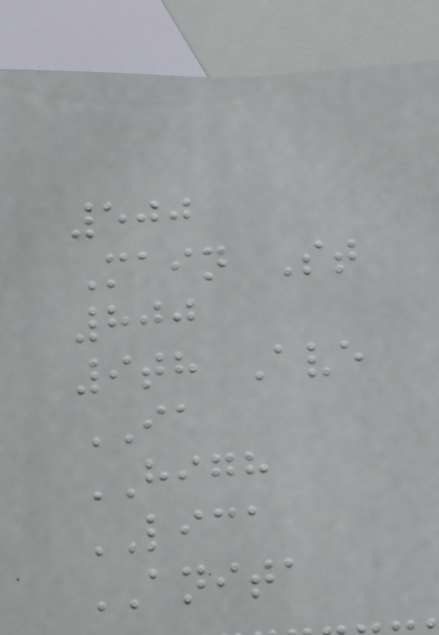500
Main St
800
9th Ave
IA
HIGH
LICA
ANITA
